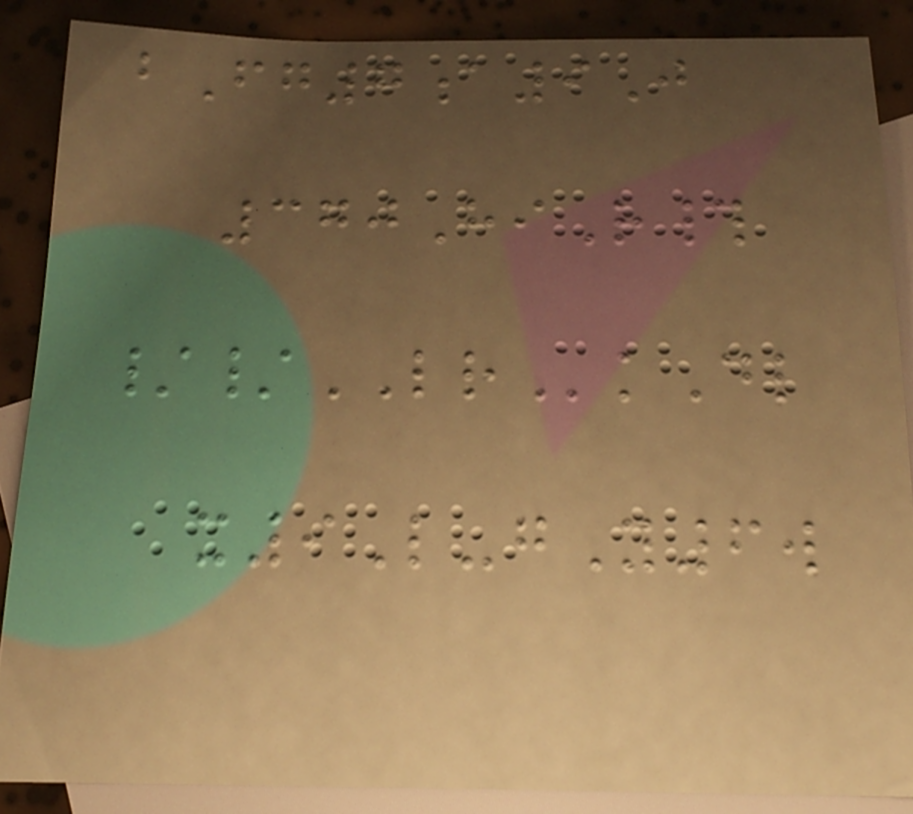bFg7a9J
370HiR#
//LRkDl
x9L-gY6w
